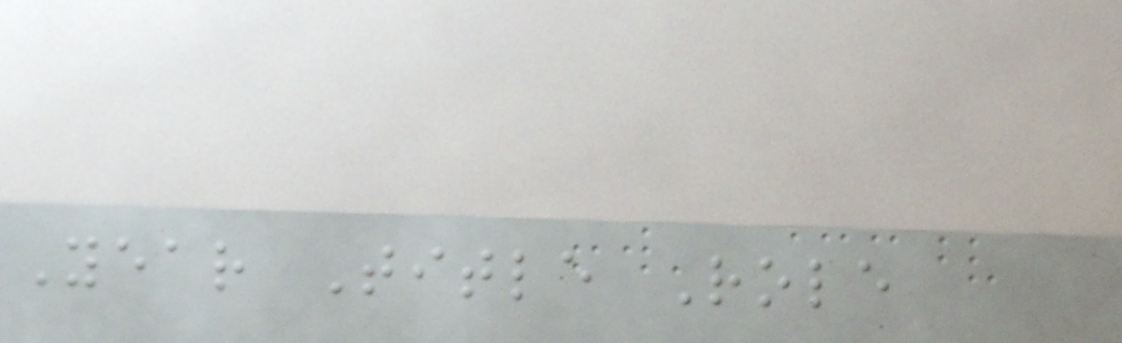Year Title Role
